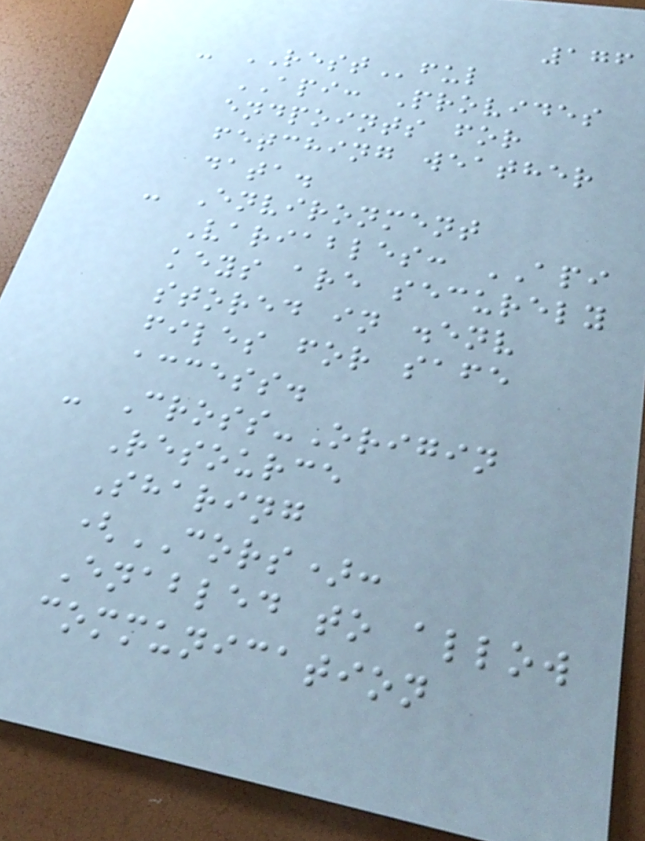176
- RESTful
API: Provides
endpoints for
fetching weather
data.
- Environment
Variables: API
keys are securely
stored in .env
files for safe
access.
- Cross-Origin
Resource
Sharing
(CORS):
Enabled to allow
communication
